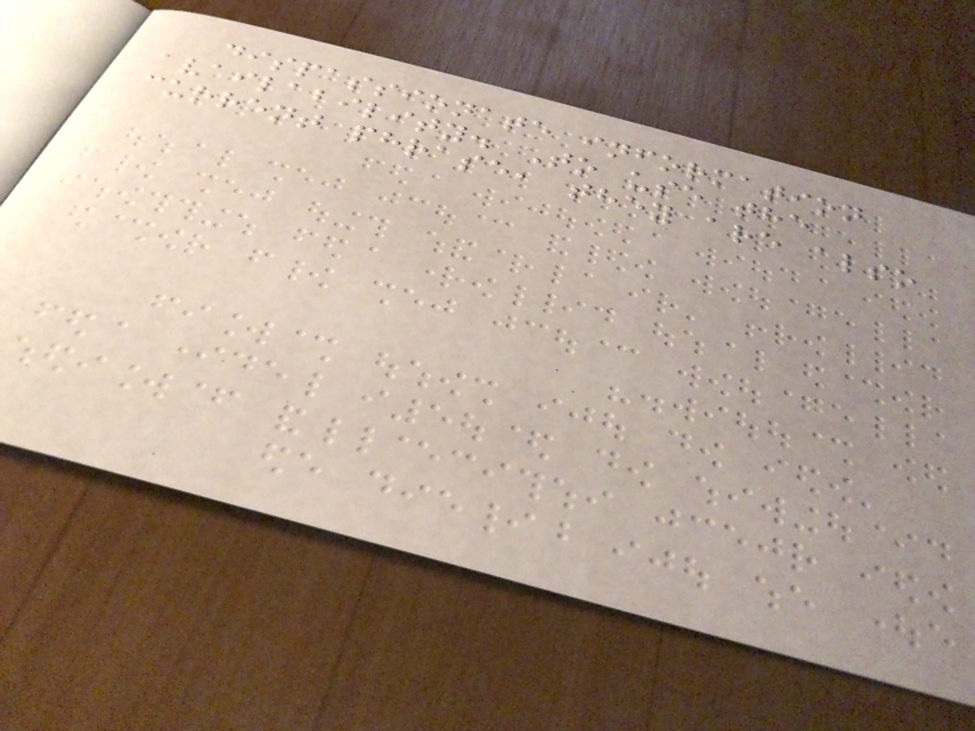dispassionate information
availability. To use the
current phrase, they are also
